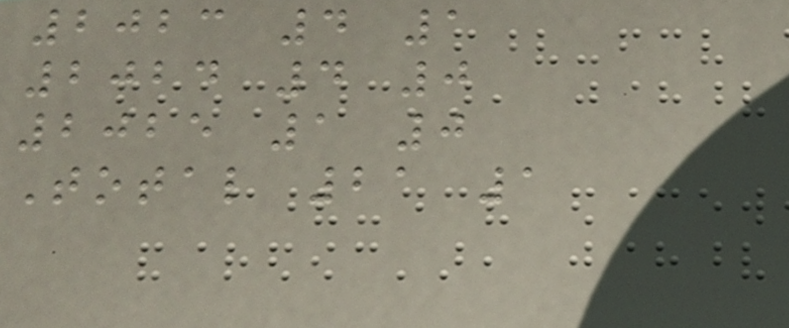2023 4 1
2024 4 0
2025 1 0
Total 21 1
